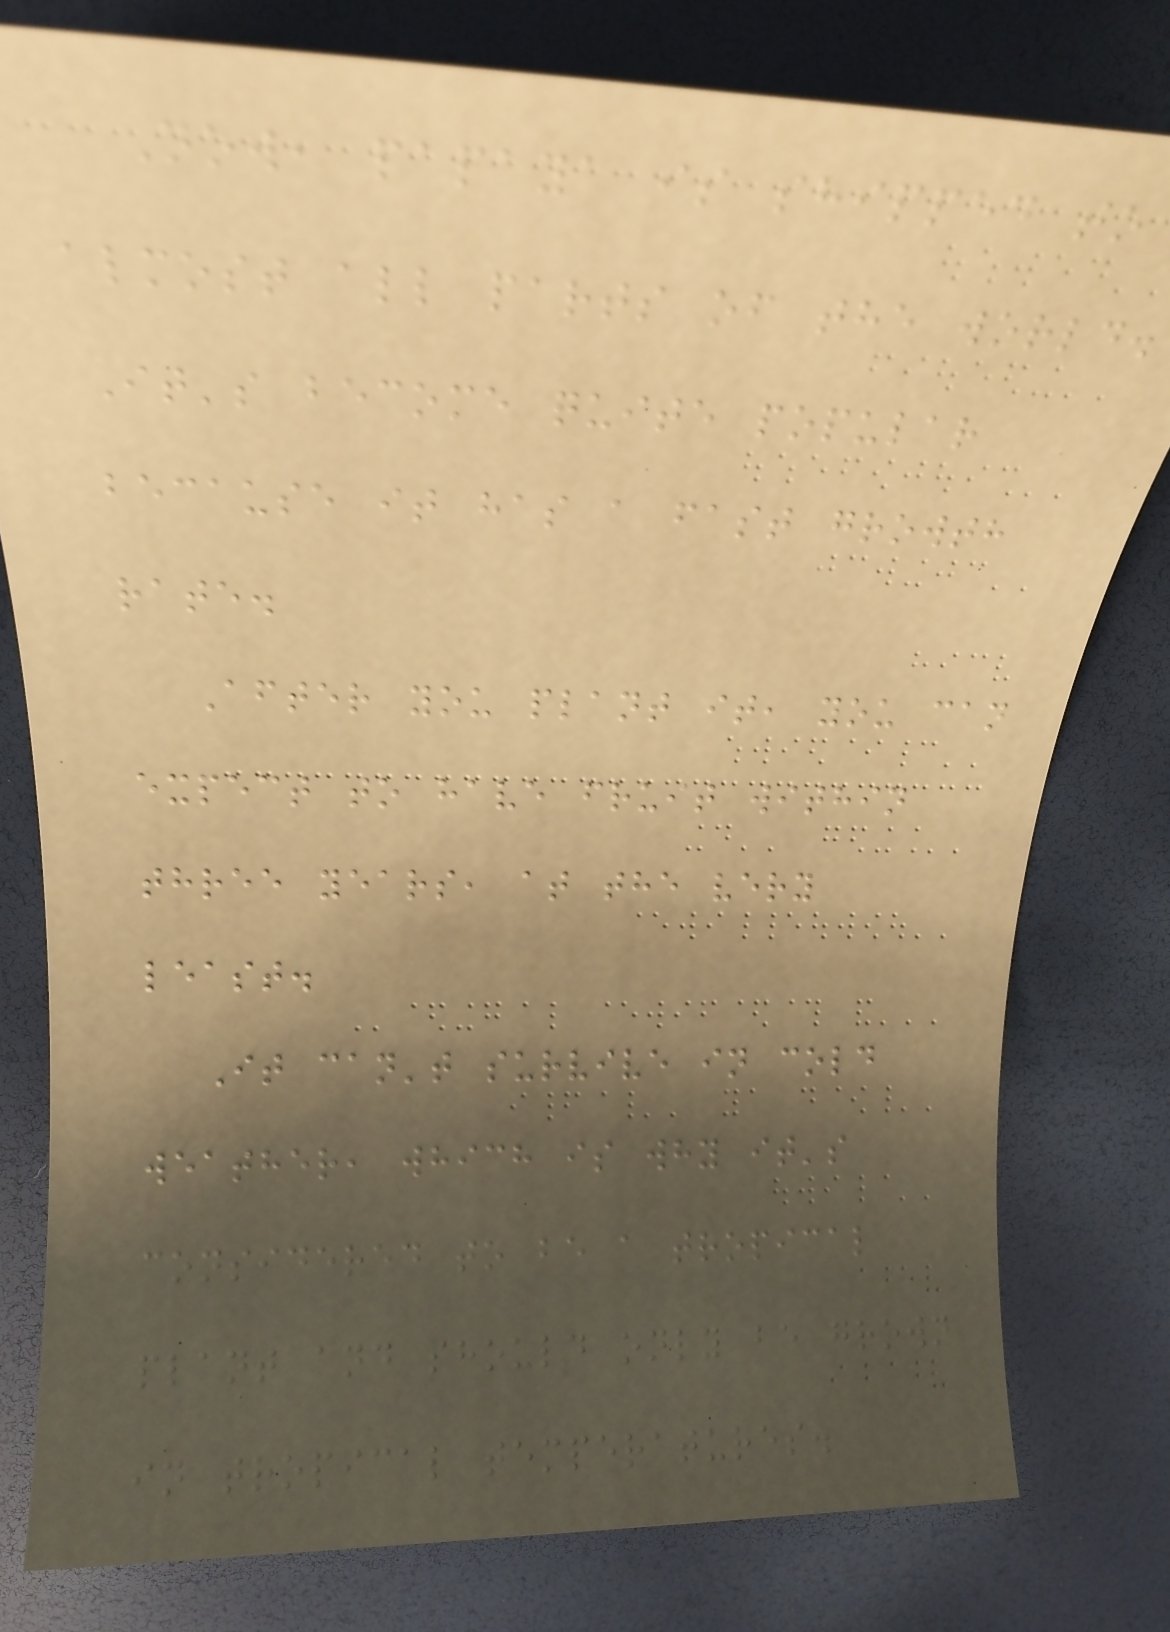Now, papaya is shipped to
almost all parts of the world.
It's become quite popular
because it has a fast growth
rate.
After you plant it, you can
expect to have fruit within
three years, at the very
least.
It can't survive in cold
weather, which is why it's
considered to be a tropical
plant and should only be grown
in tropical temperatures.
